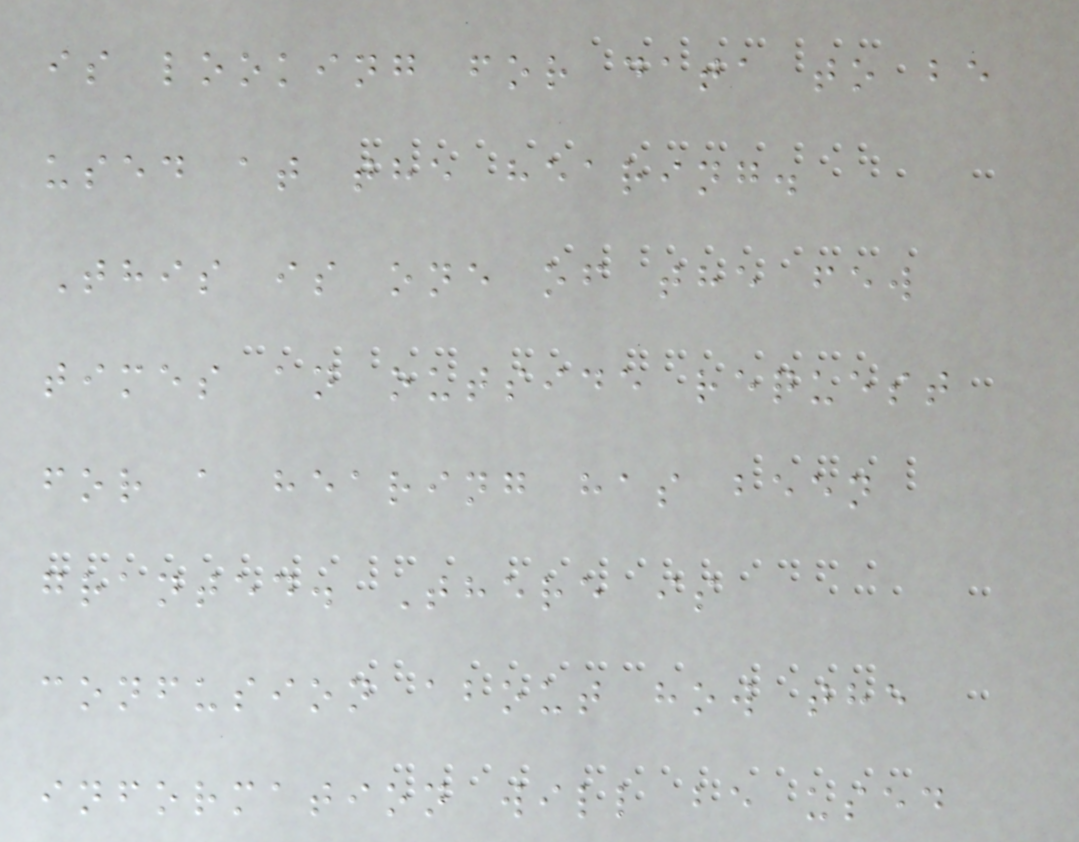is looking for data to be
used at the hearing.
This is one of the few
times an outside request
for a hearing has been
granted. There is
confusion about how the
information will be used
